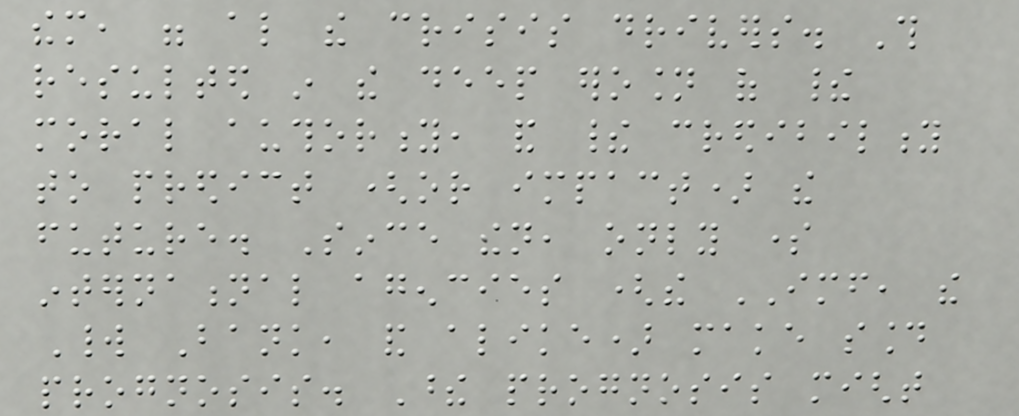them, were also the crisis drivers. This
resulted in the deep erosion of their
moral authority, and their credibility
to predict (or impact) the
future. Since then, only some
international agencies (the IMF, the
World Bank, and alike) make sound
prognosis. These prognosis might
